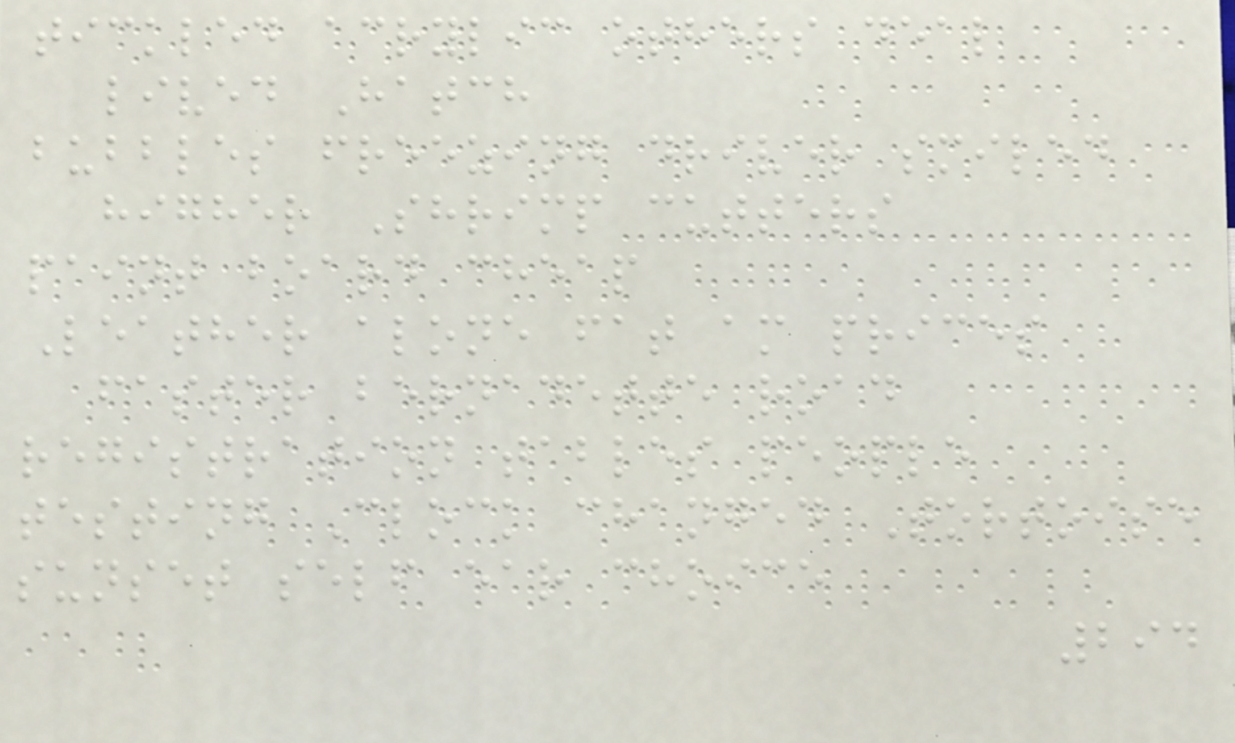tickled acrylic others deal
lived Hatch
bubbles freezing driver smiled
higher Shrimp cutters
paint board cheap
Leather alone fat am prices
faster bernadette road
registration tables people
testing Clock changed Tortoise
sunset self ear choice
294
